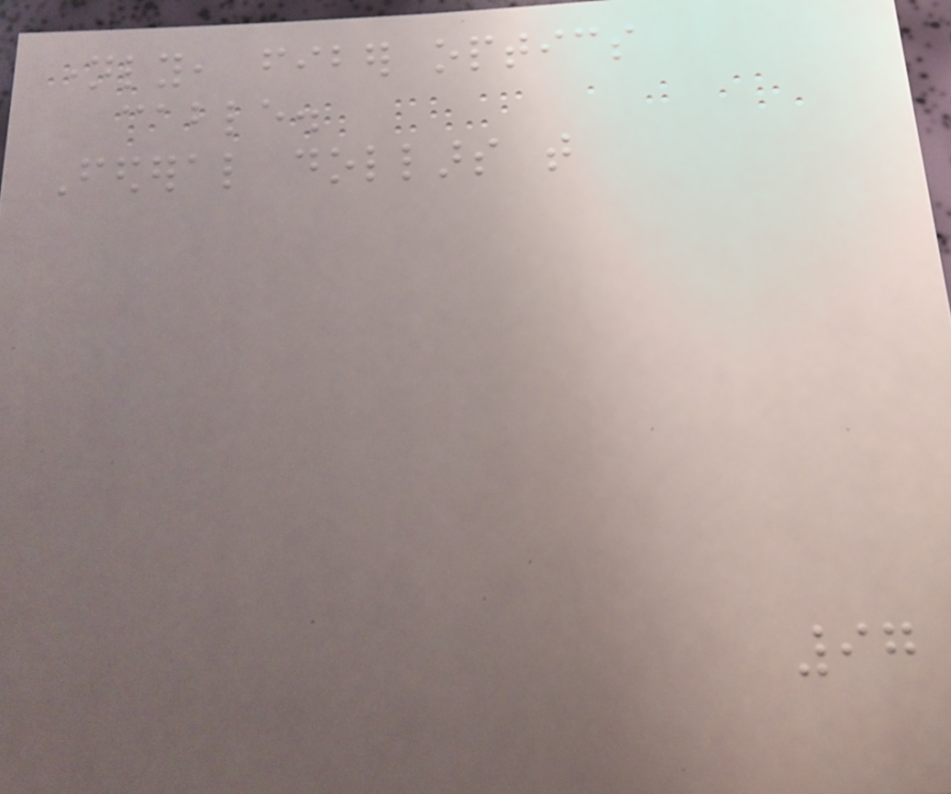namely, fiber optics
cable.
Federal dollars that
97
